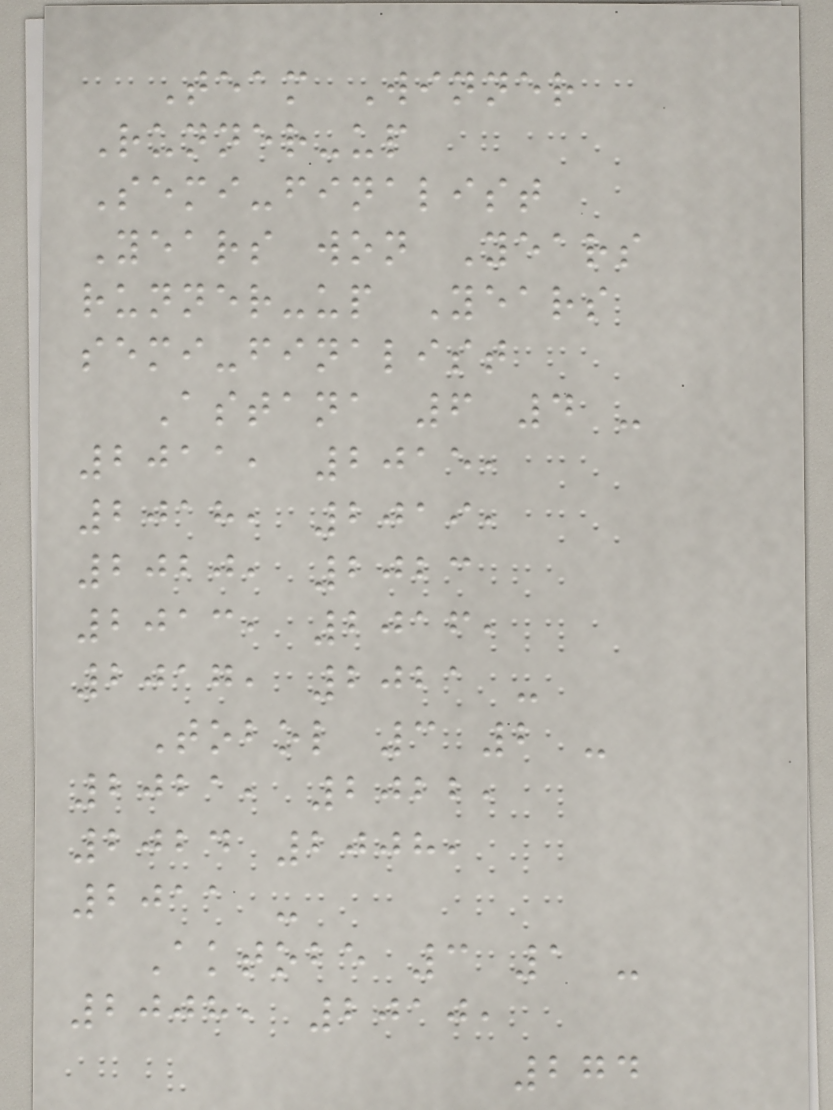Team Winner
Runner-up
Semi-finalist
Years won Years
runner-up Years
semi-finalist
Astana 6 4 -
2011, 2015,
2018, 2019,
2020, 2023
2013, 2016,
2017, 2021 -
Tobol 3 2 -
2021, 2022,
2024 2008,
2011 -
Aktobe 3 1 -
2008, 2010,
274
